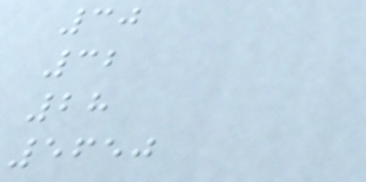30
32
28
5650
